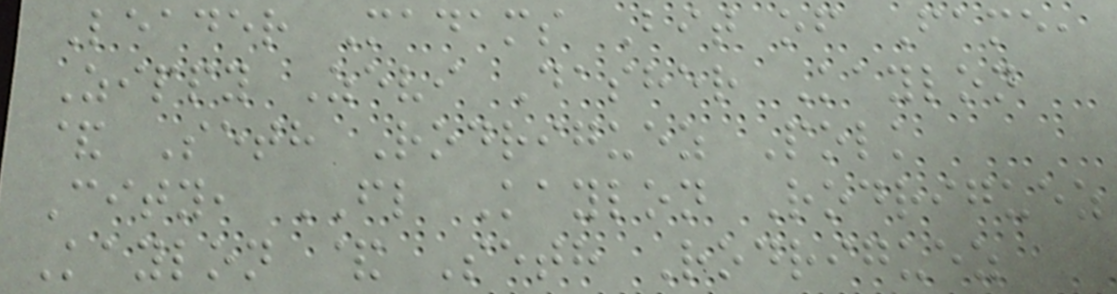Leader Madams Bit of Fame,
Zippy Zevi Dasher Kaylon
& Seth Rodriguez Polk
City, FL Kaylon Rodriguez
Kaylon & Seth Rodriguez
